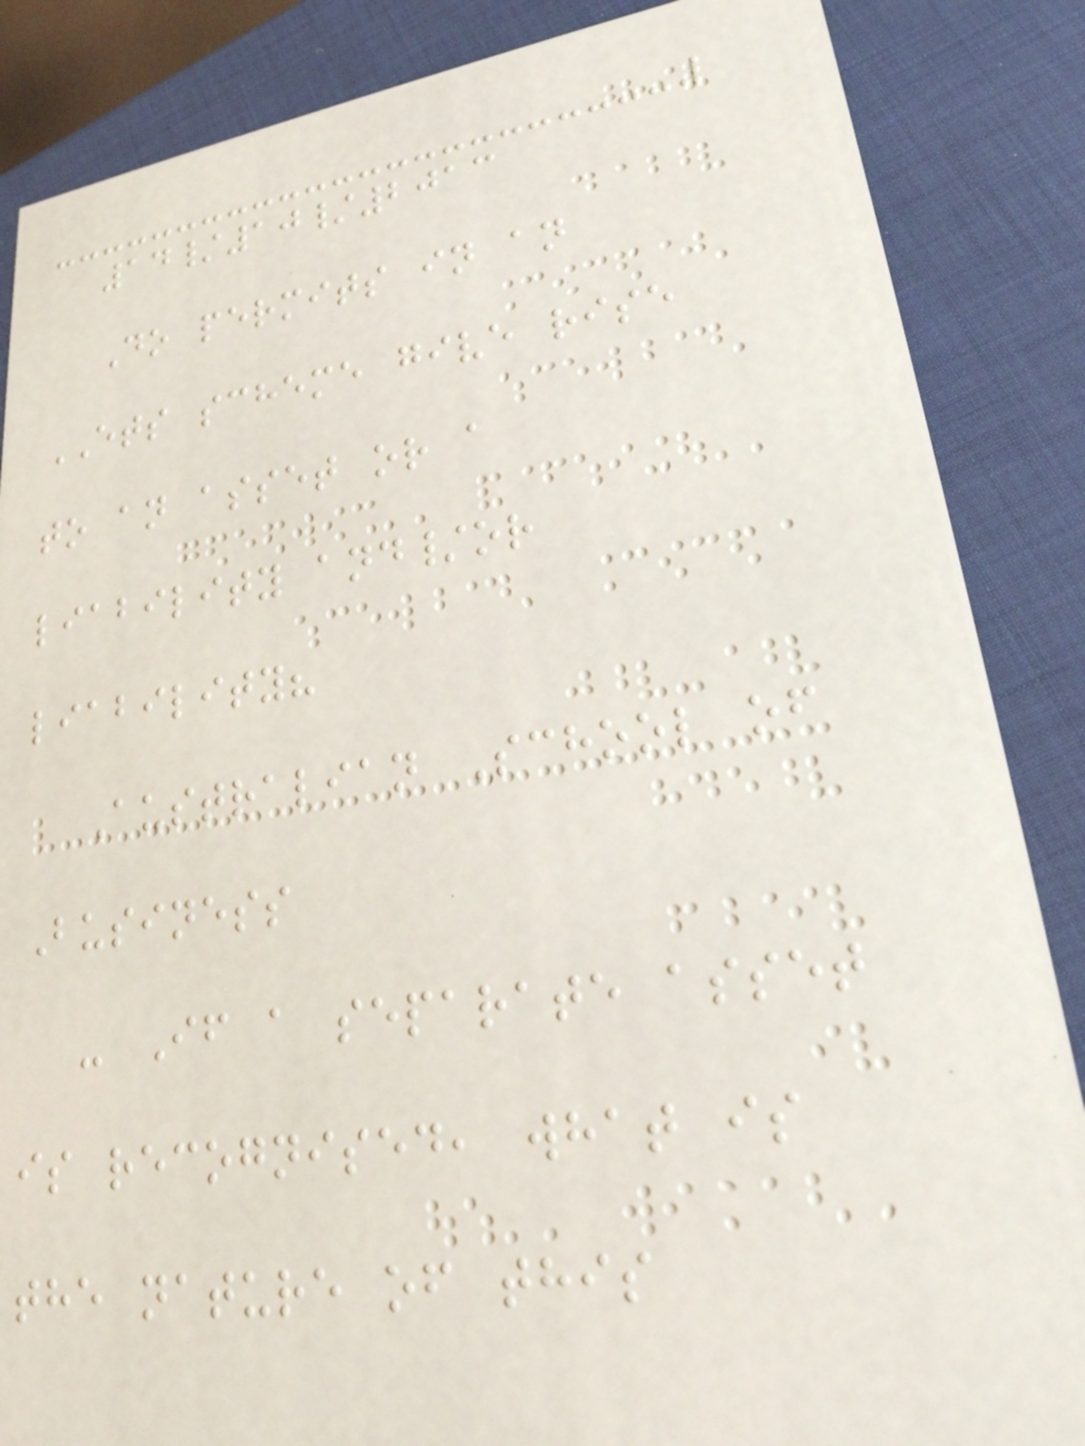14/10/2013
Do permits in an
ETS scheme give rise
to an asset or a
liability and/or
liability?
Australian School of
Business
- If a separate asset
is recognised, what is
the nature of this
